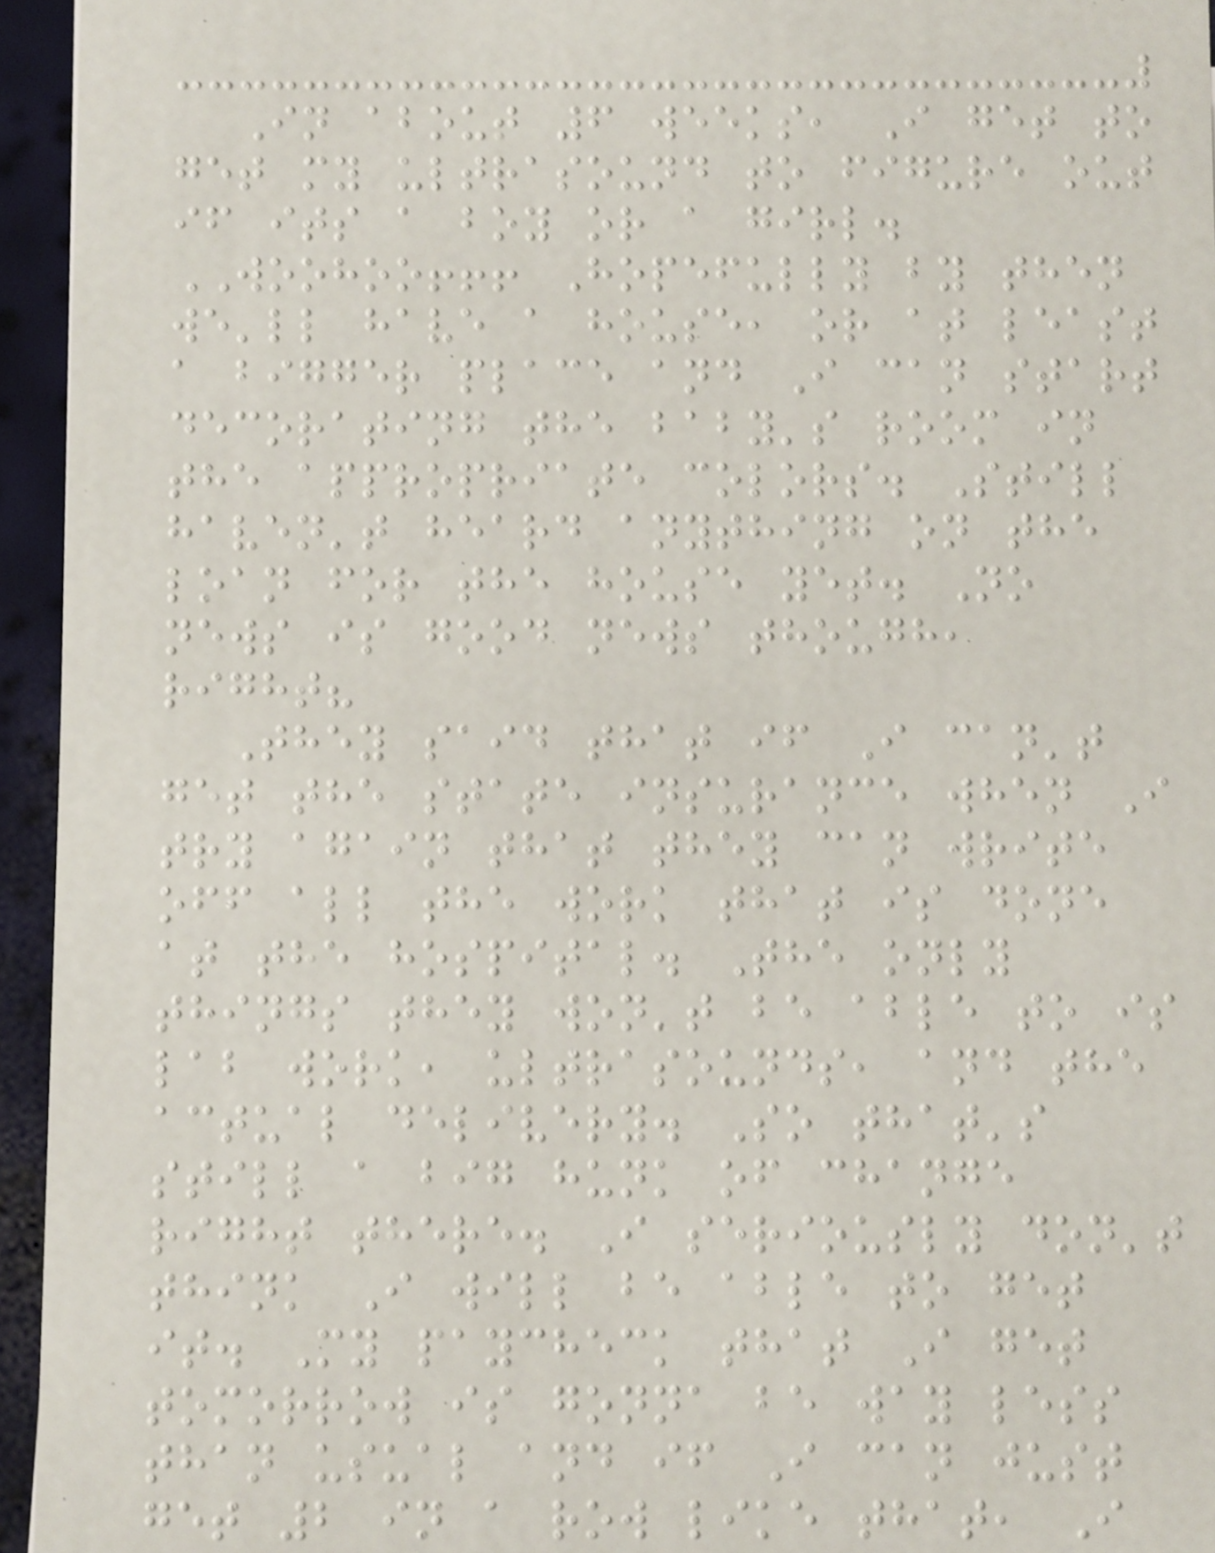In about 6 weeks, I get to
get my ultrasound to figure out
if its a boy or a girl.
WOOHOO!!! Hopefully by then
we'll have a house, or at least
a bigger place and I can start
decorating the baby's room in
the appropriate colors. Still
haven't heard anything on the
loan for the house yet. No
news is good news though,
right?
They said that if I can't
get the state insurance when I
try again that they can write
off all the work that is done
at the hospital. The only
things they won't be able to is
lab work, ultrasounds, and the
actual delivery. So that's
still a big hunk of change
right there. I seriously don't
think I will be able to get
it. My paycheck that I get
tomorrow is gonna be way less
than usual and if I can just
get 2 in a row like that, I
